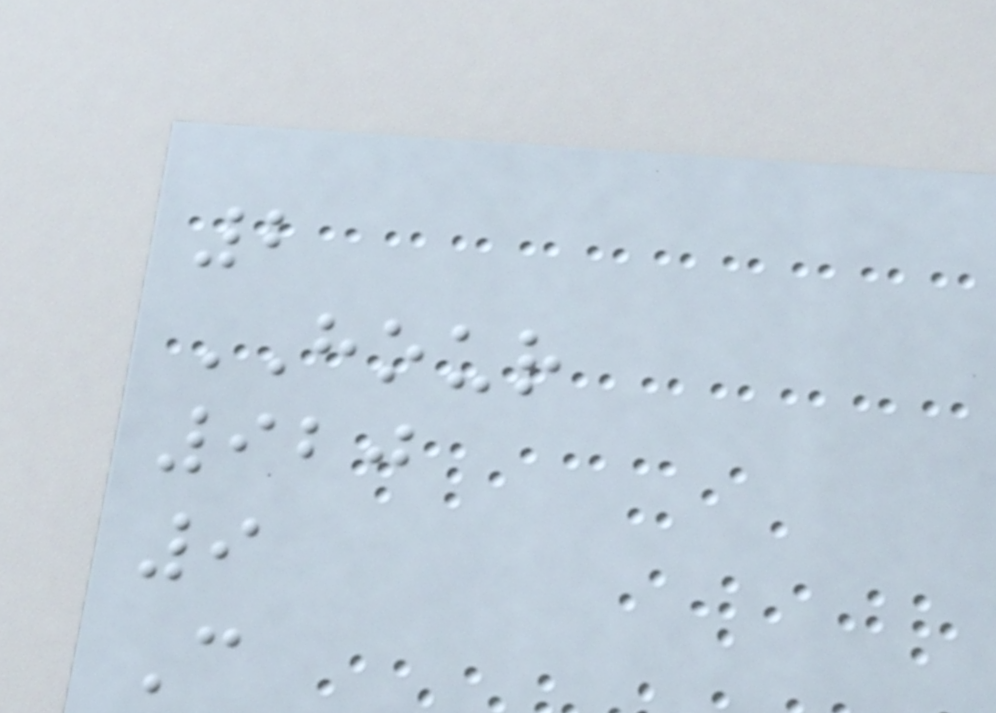2
HOUR
920
9
C
